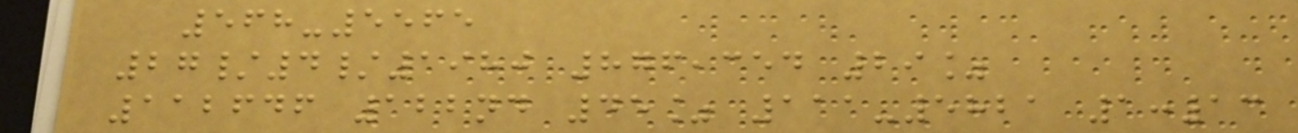568-5565
27/4/1980 876,354 29%
112646 122nd 45% 111-5821 1:13
